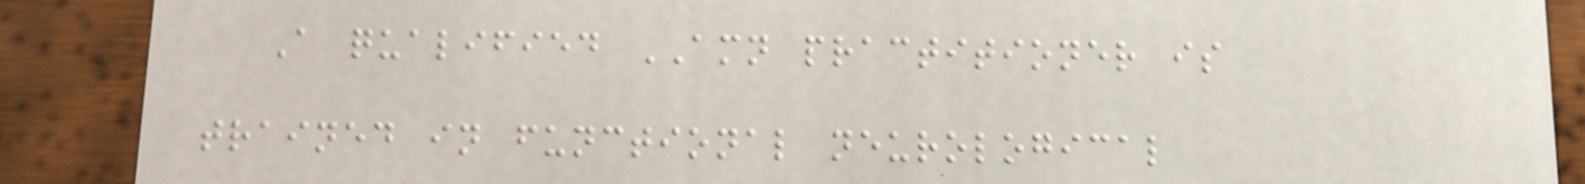A qualified AMN practitioner is
trained in functional neurological
